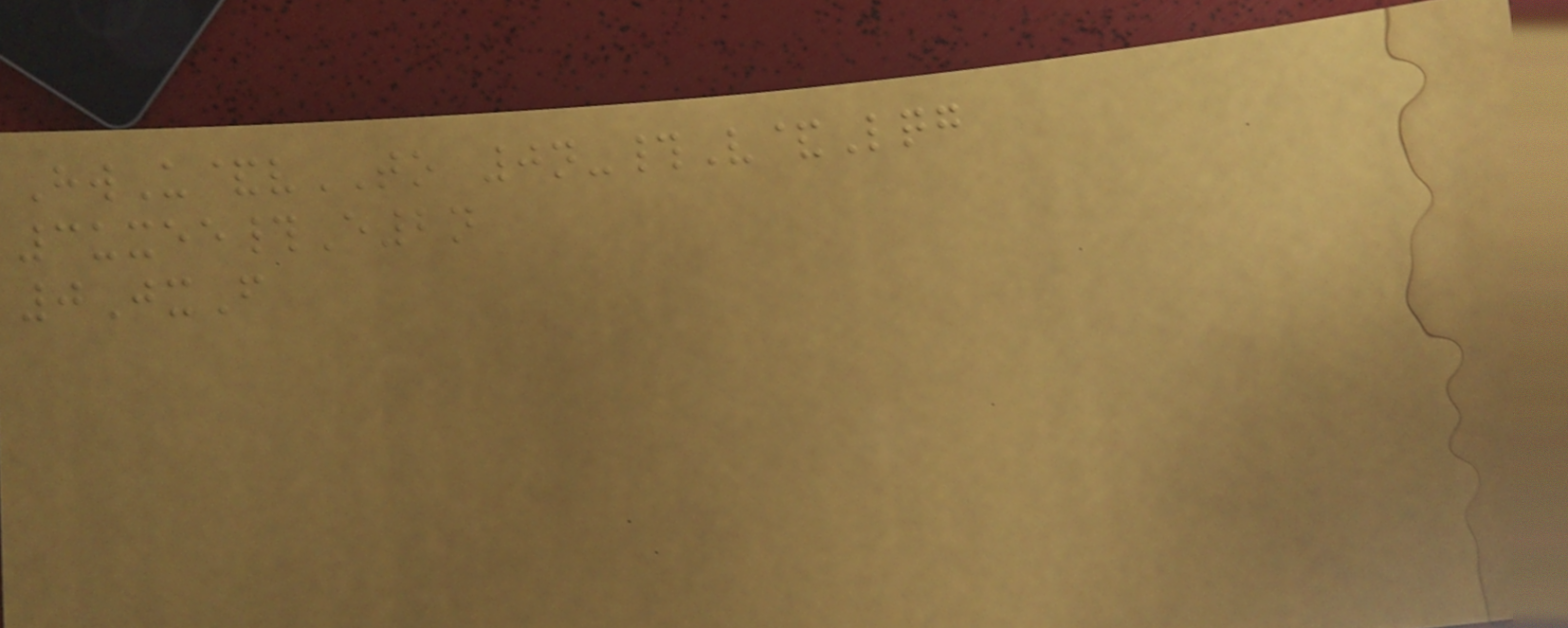HwU&vTO 0n-#V&Lqg
3uxee#E2n
0JxF
